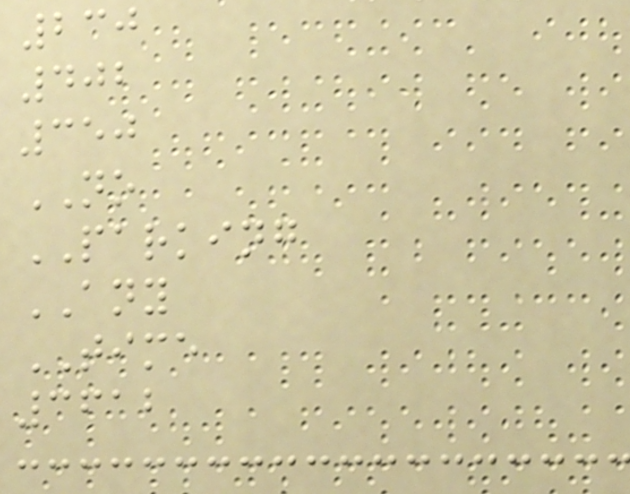230
402
350
NO
PARKING
ANY
TIME
3612
